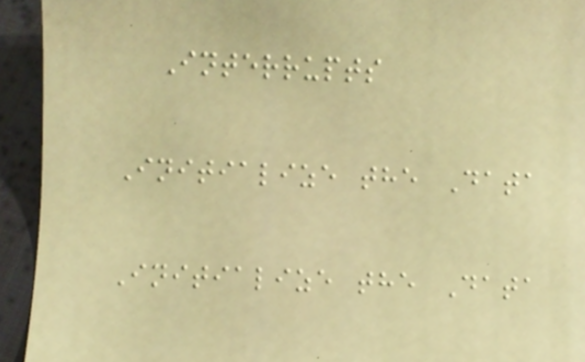Interrupts
Initialize the Data
Initialize the Data
